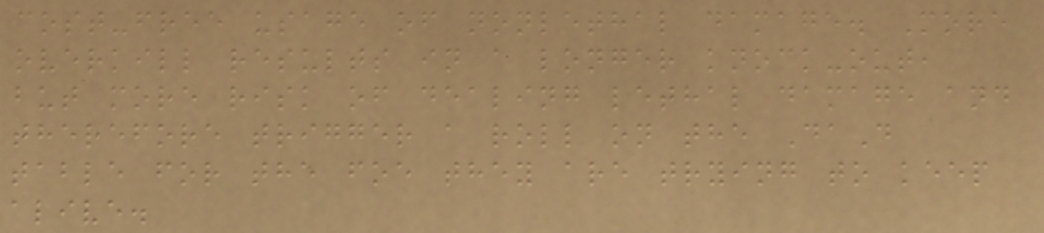cost-free usage of nonlethal damage. More
overkill results in a longer knock-out,
but more risk of dealing lethal damage and
therefore trigger a roll on the DaD
table for the foe they are trying to keep
alive.
